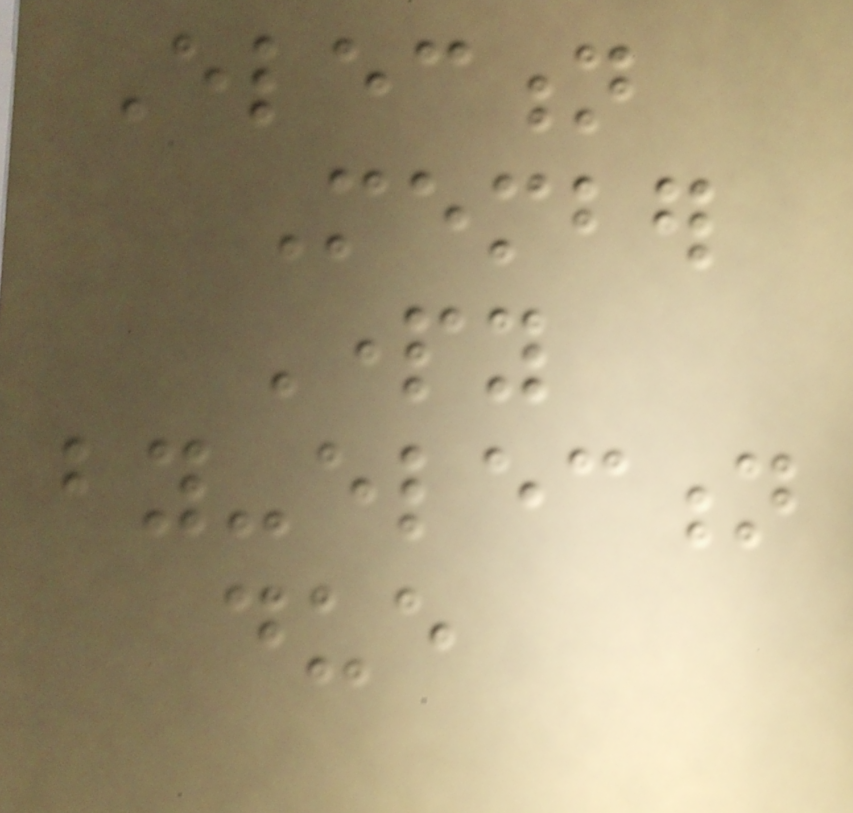Election
Member
Party
by-election
due
